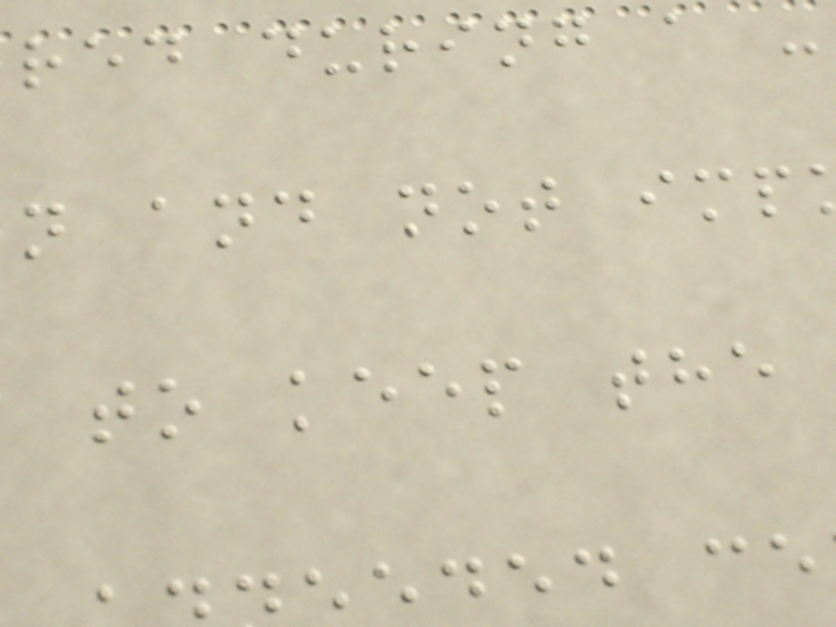red during a -
n and not imp
to keep the
